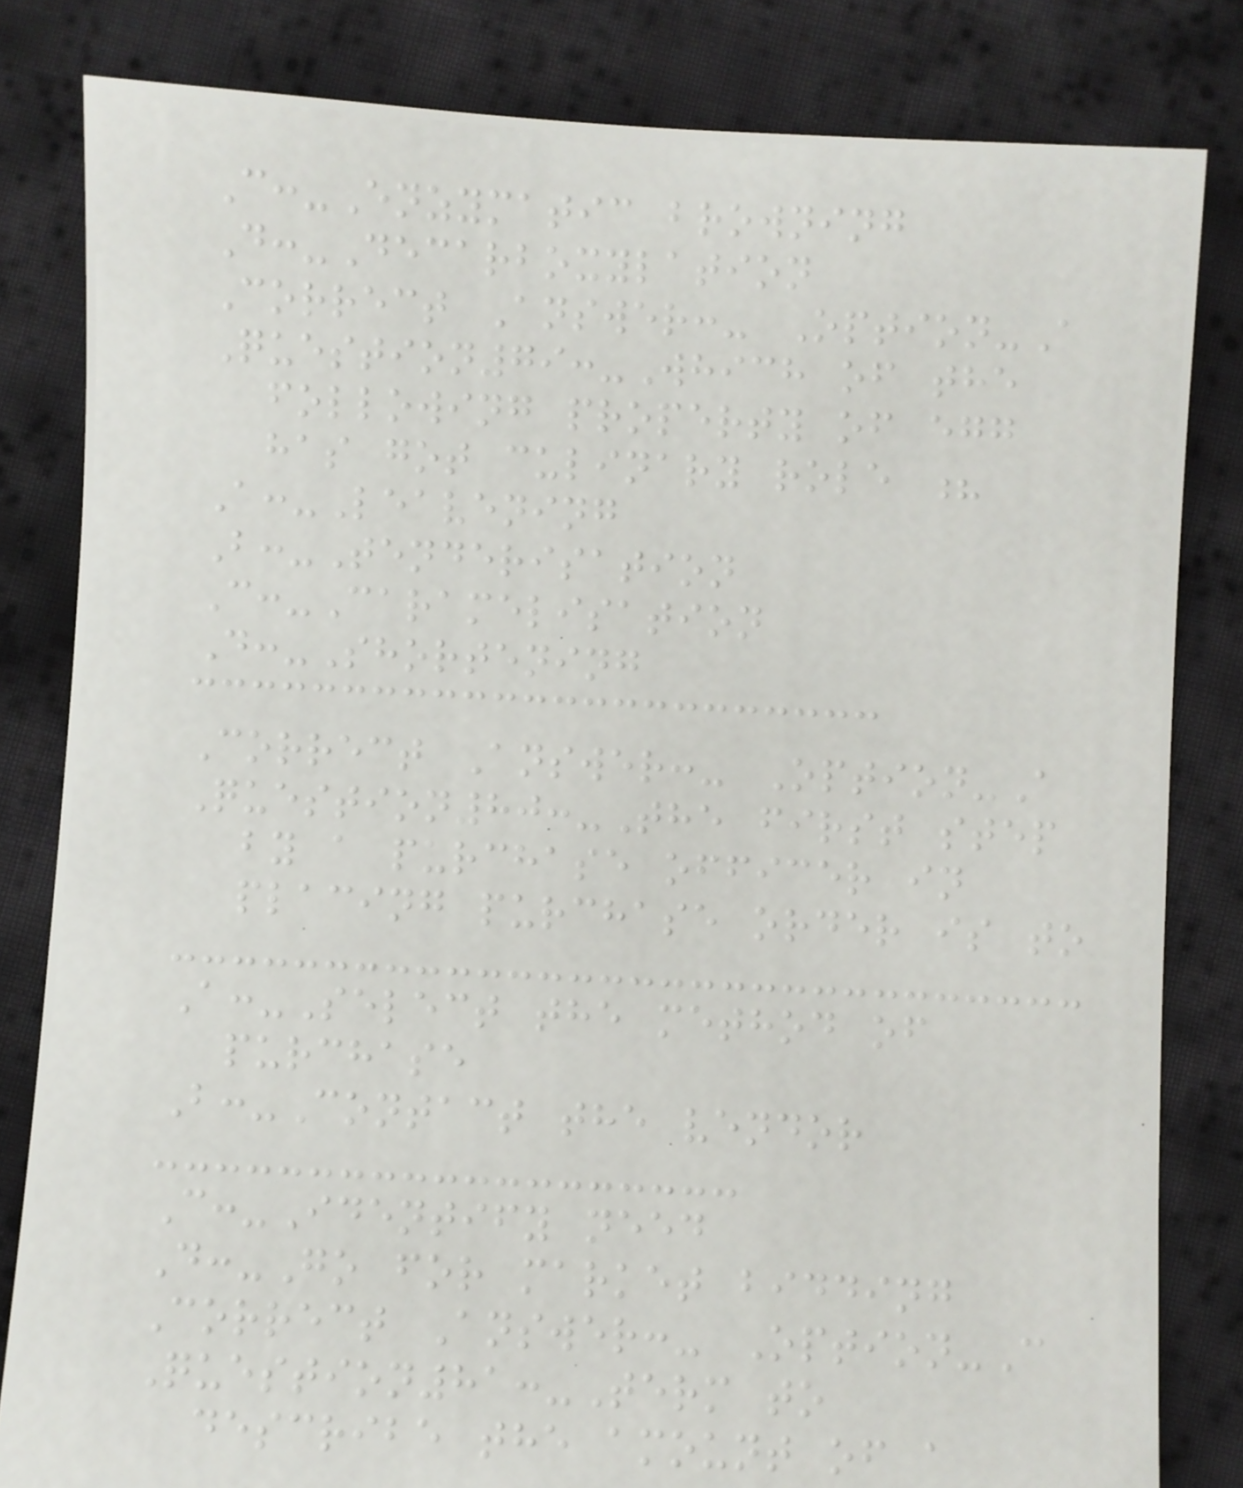C:-Enzymatic browning
D:-Decarboxylation
Correct Answer:- Option-A
Question79:-Which of the
following property of egg
has got culinary role ?
A:-Leavening
B:-Tenderisation
C:-Caramelisation
D:-Shortening
Correct Answer:- Option-A
Question80:-The first step
by a purchase officer in
placing purchase order is to
A:-Select the method of
purchase
B:-Contact the vendor
C:-Identify need
D:-Go for market bidding
Correct Answer:- Option-C
Question81:-Term to
describe the amount of a
